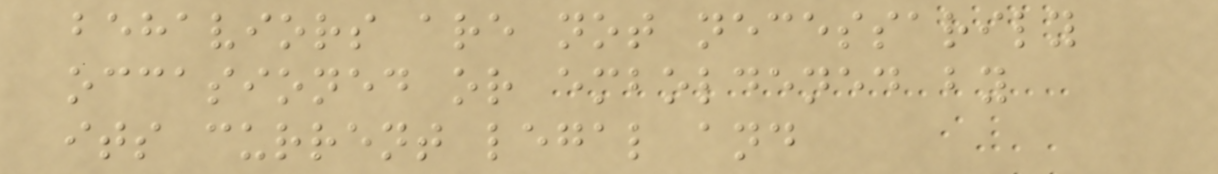behaviors are not necessarily
occasioned or emboldened by
its current legal and
